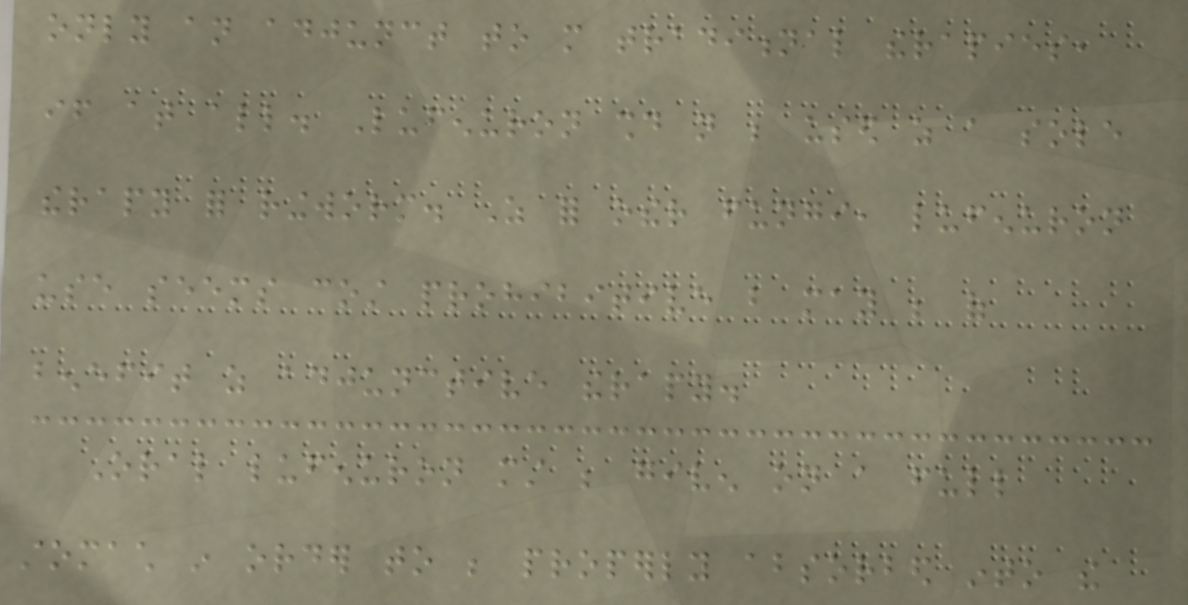only an adjunct to more traditional therapies,
if at all. Lufenuron should not be used as a sole
therapy for ringworm. As for other fungi, lufenuron
use seems cost prohibitive but may be of
benefit as adjunctive therapy.
Oral lufenuron must be given on a full
stomach in order to be properly absorbed into the
